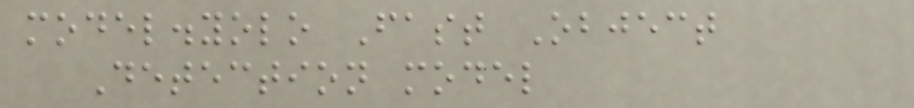model.yolo Fast Object
Detection model
